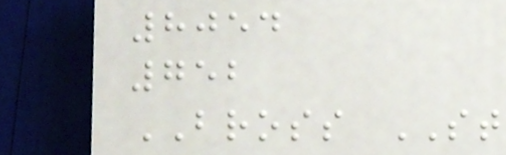8054
752
BROSS ST
